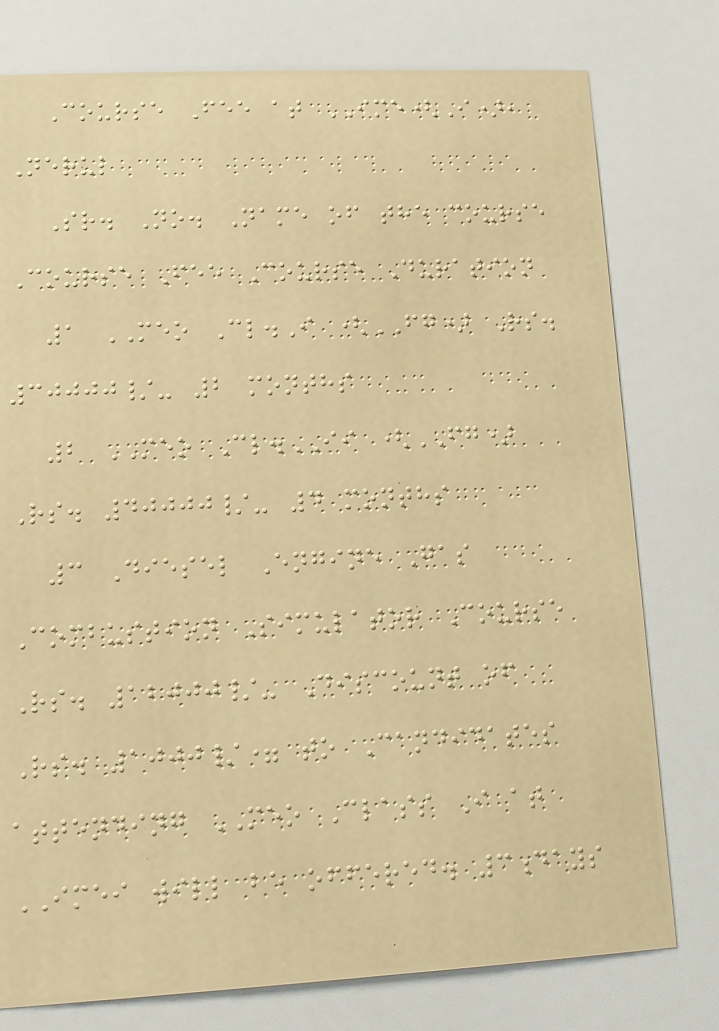Course Fee at IME(I),
Nerul
Sr. No. Name of the course
Course Fee Course Duration
1 MEO Cl.I (FG) Rs.
30000/- 2 months
2 MEO Cl.II (FG)
Rs. 40000/- 4 months
3 Diesel Engine Gas
Combustion Simulator Course
Rs. 12000/- Discount of
Rs. 1000/= to Candidates
attending MEO Class I at
IMEI will be offered. 3days
